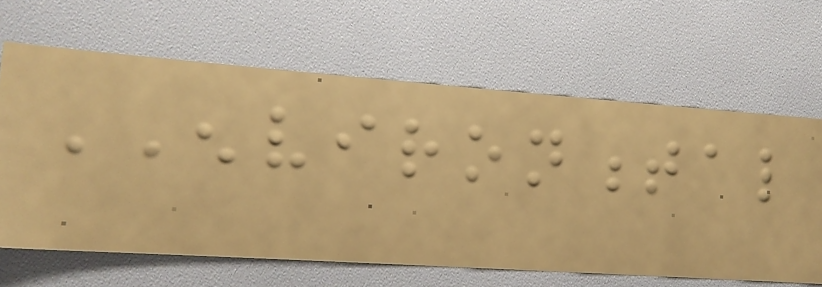ENVIRONMENTAL
